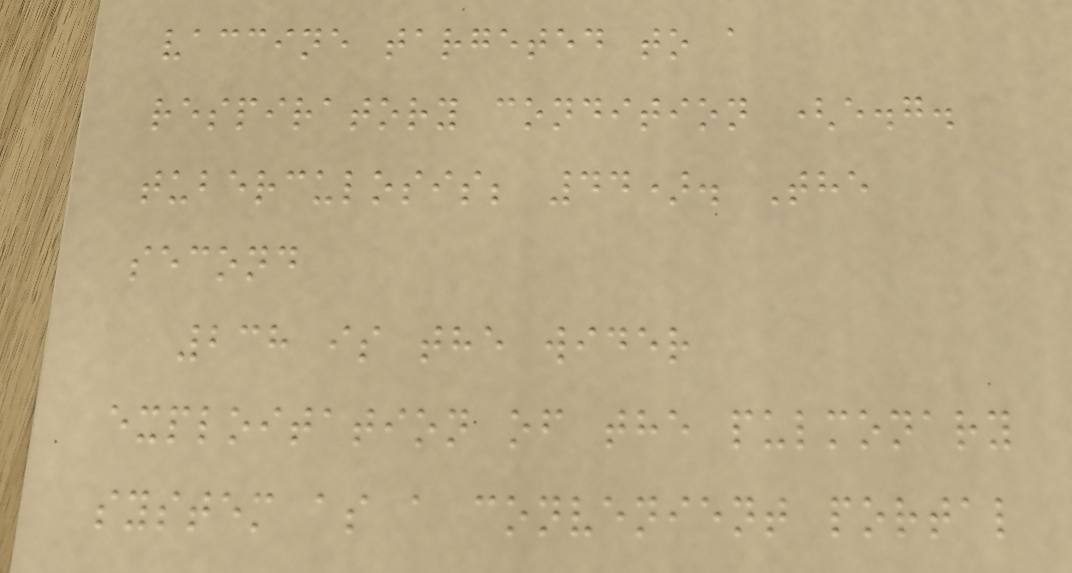vaccine targeted to a
respiratory condition (e.g.
tuberculosis; 44). The
second
238 is the wider
exploitation of the pulmonary
system as a convenient portal
